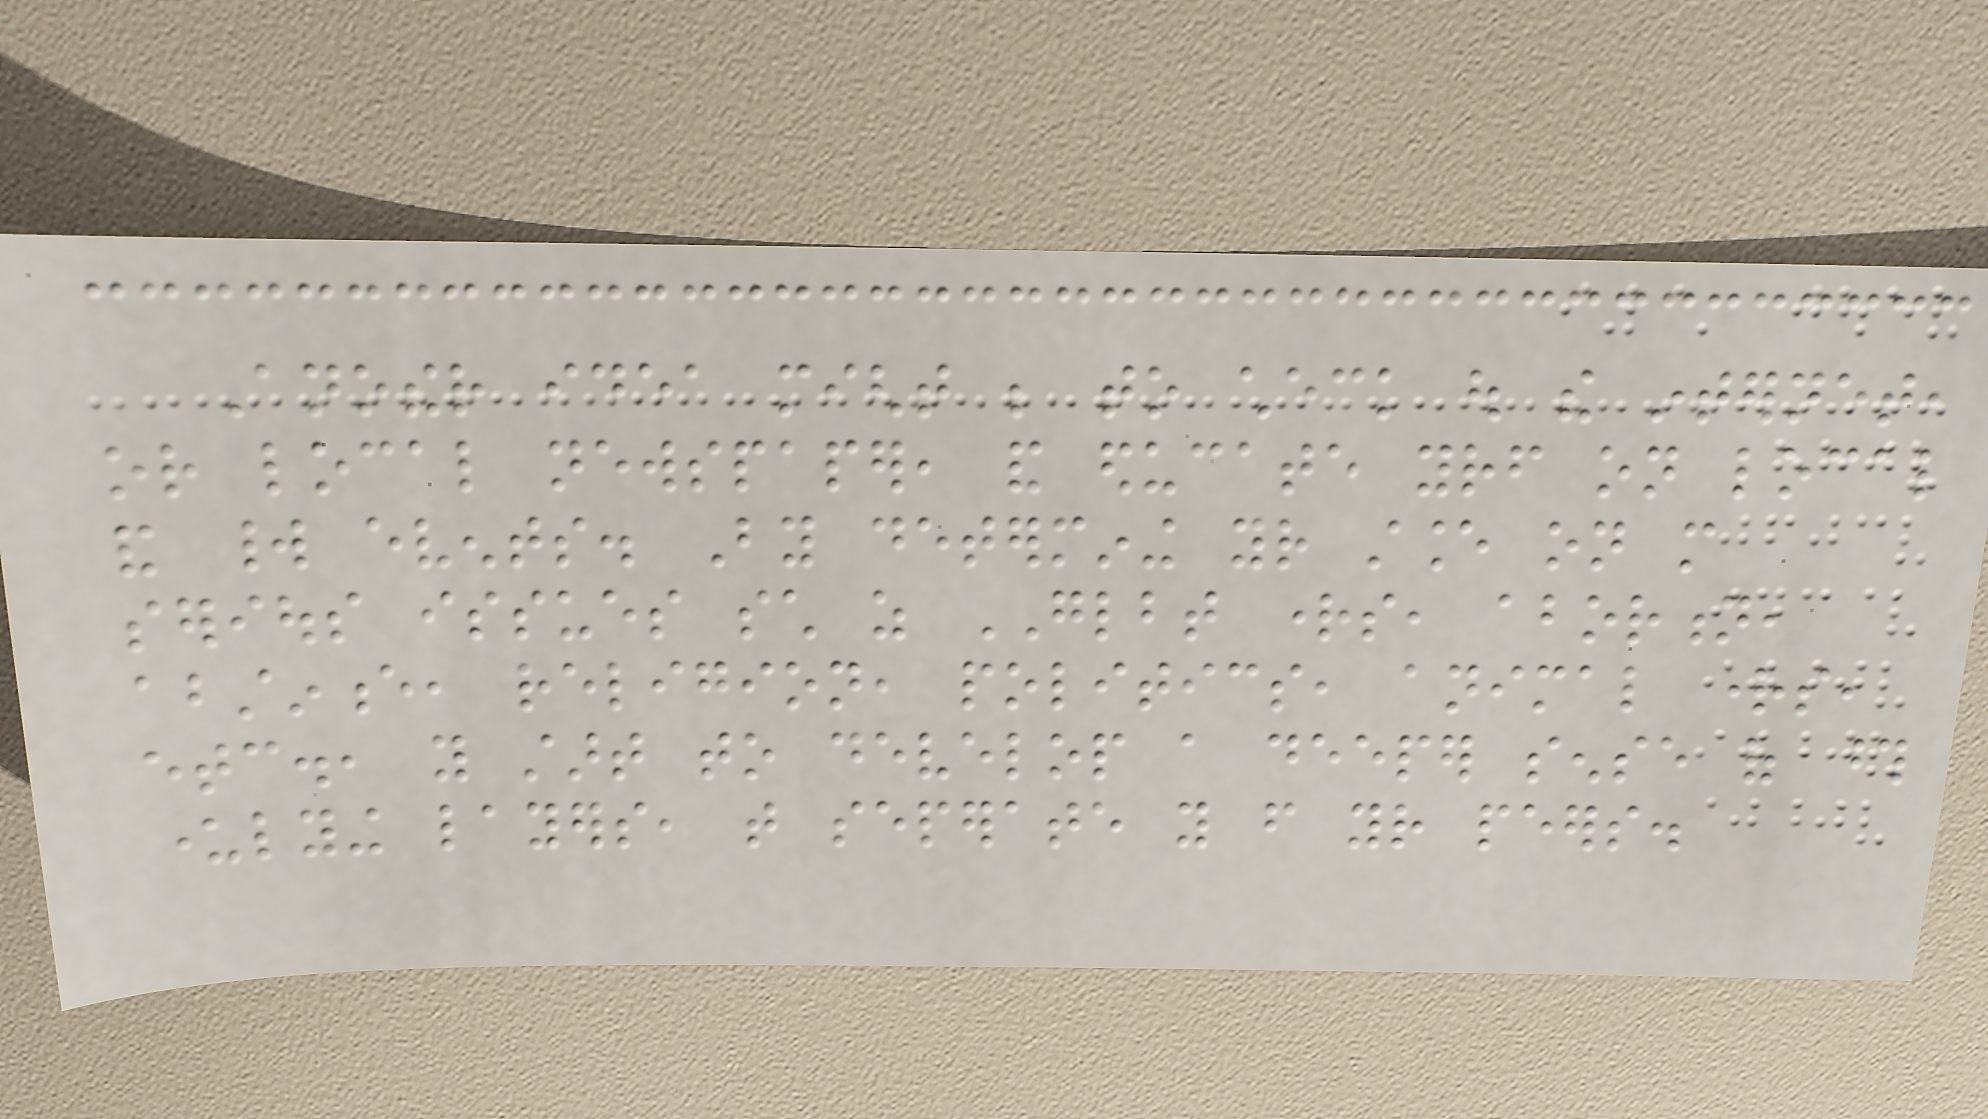Another idea might be to check out the internet,
or local newspaper, and educate yourself on local
and world events. By determining your stance on more
serious issues such as GLBT rights, abortion,
abstinence, religion, politics, animal rights,
etc., you start to develop a deeper sense of those
underlying layers, that seperate you from your peers.
